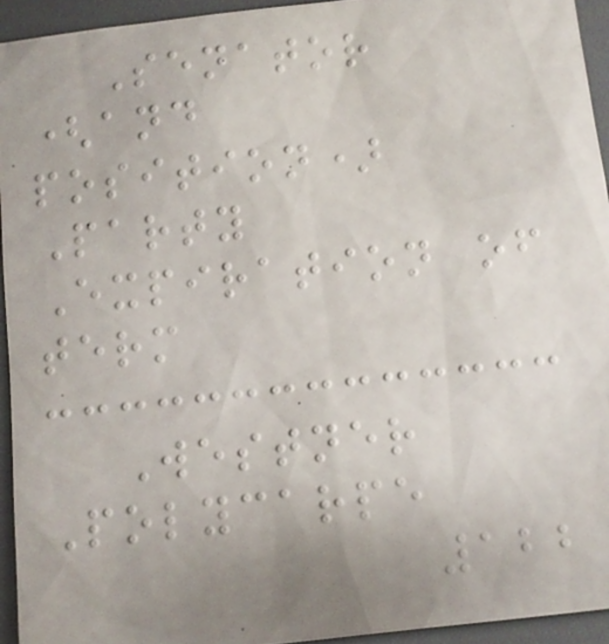Senator
(and
position)
Party
Expiration of
term
Westner
Polycarpe
122
